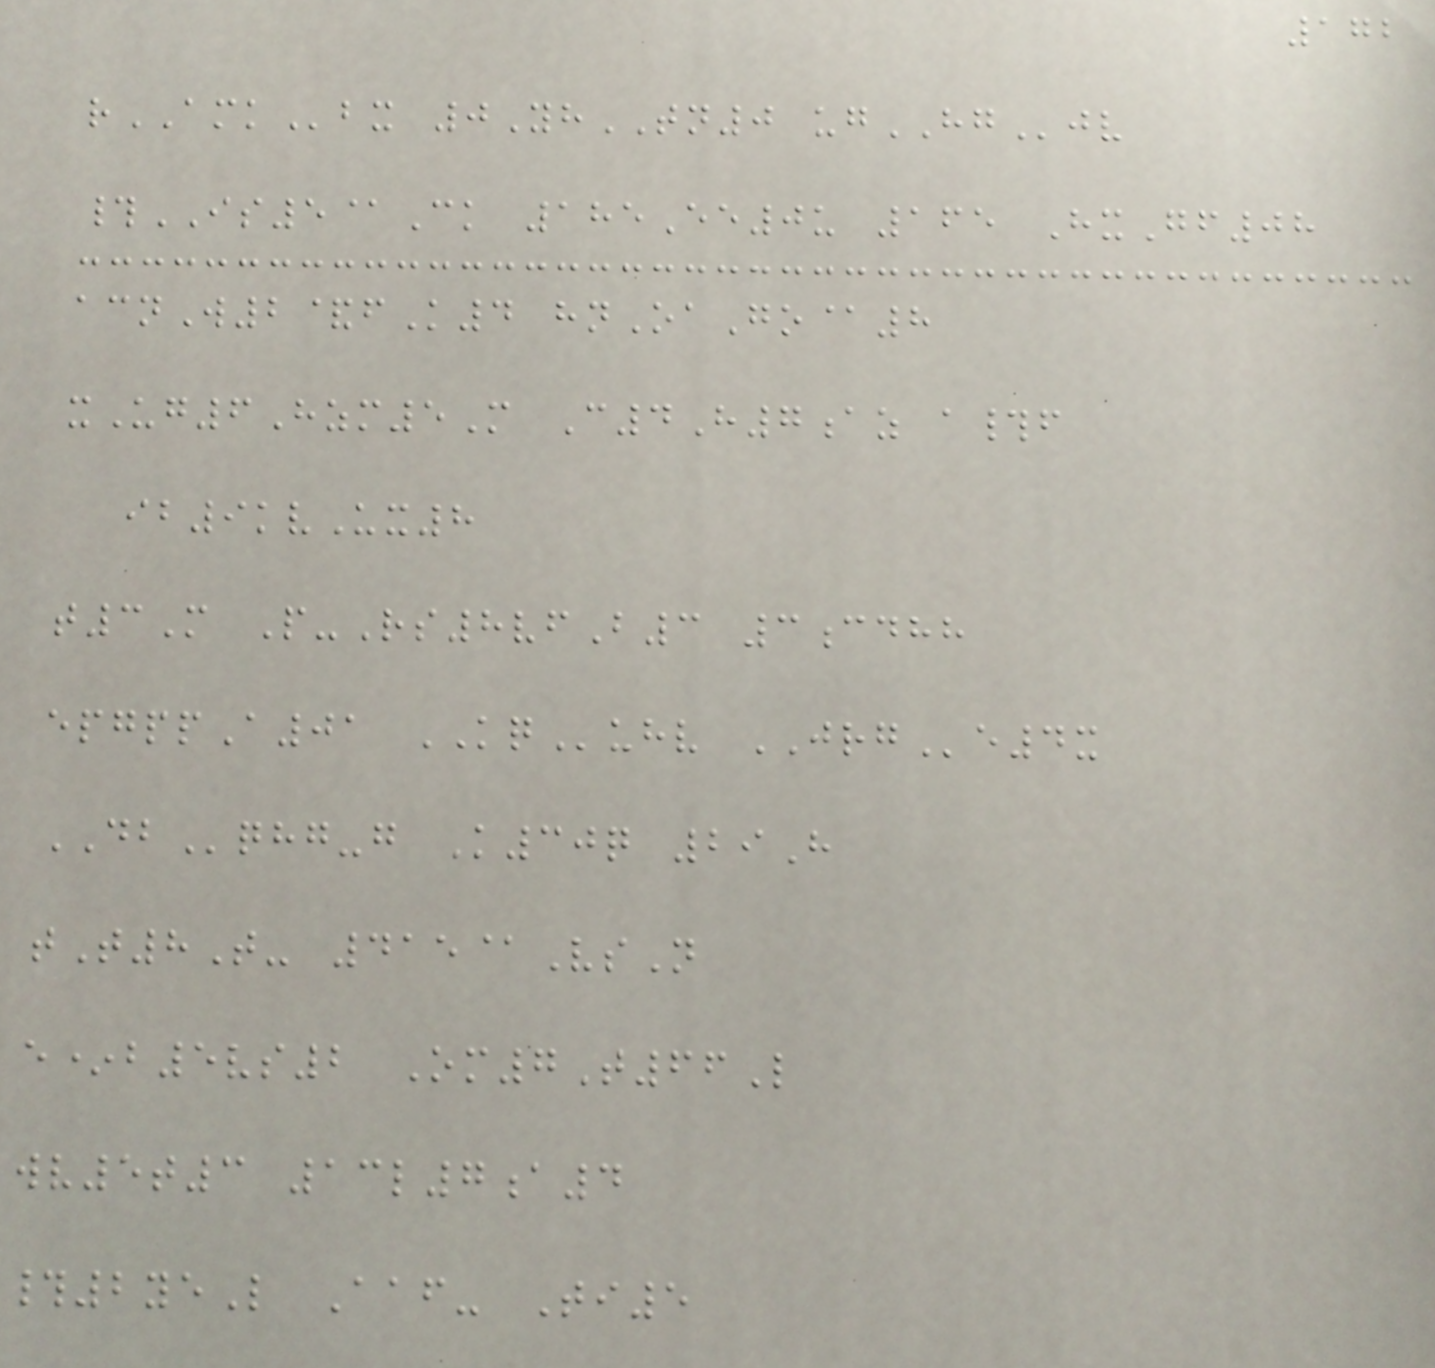172
rAMKbx 0YhTN0 ugHGjv
#IS5@Ck 185Ee0u 165 HxGf08
acnW2&fK4 hnOaGo@8
xUg6Hzm5M C4H7az a#f
ib9kvUx8
t3M P-Rs8vfB3 3cdhh
epgppA01 KQuhv JRGe4x
DBqhg-g K30q 29H
tT8T- 415@VsN
e*b5vs2 Om7T66L
wv5t3 13l7a4
#2yeL Aaf- Ti5
